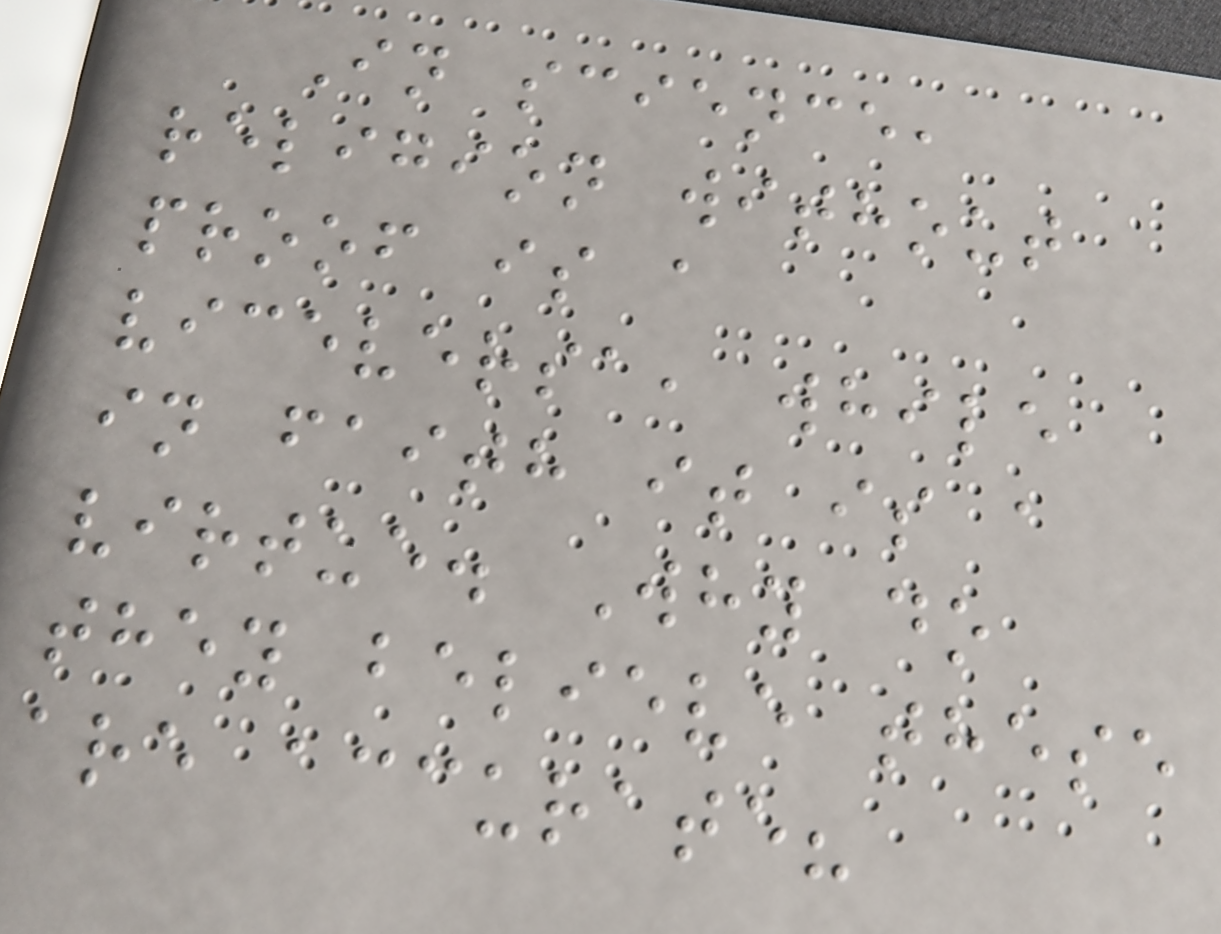In science,
religion without
proof is a
viceversa, while
in faith it is a
virtue. Why do
they believe these
are accurate?
